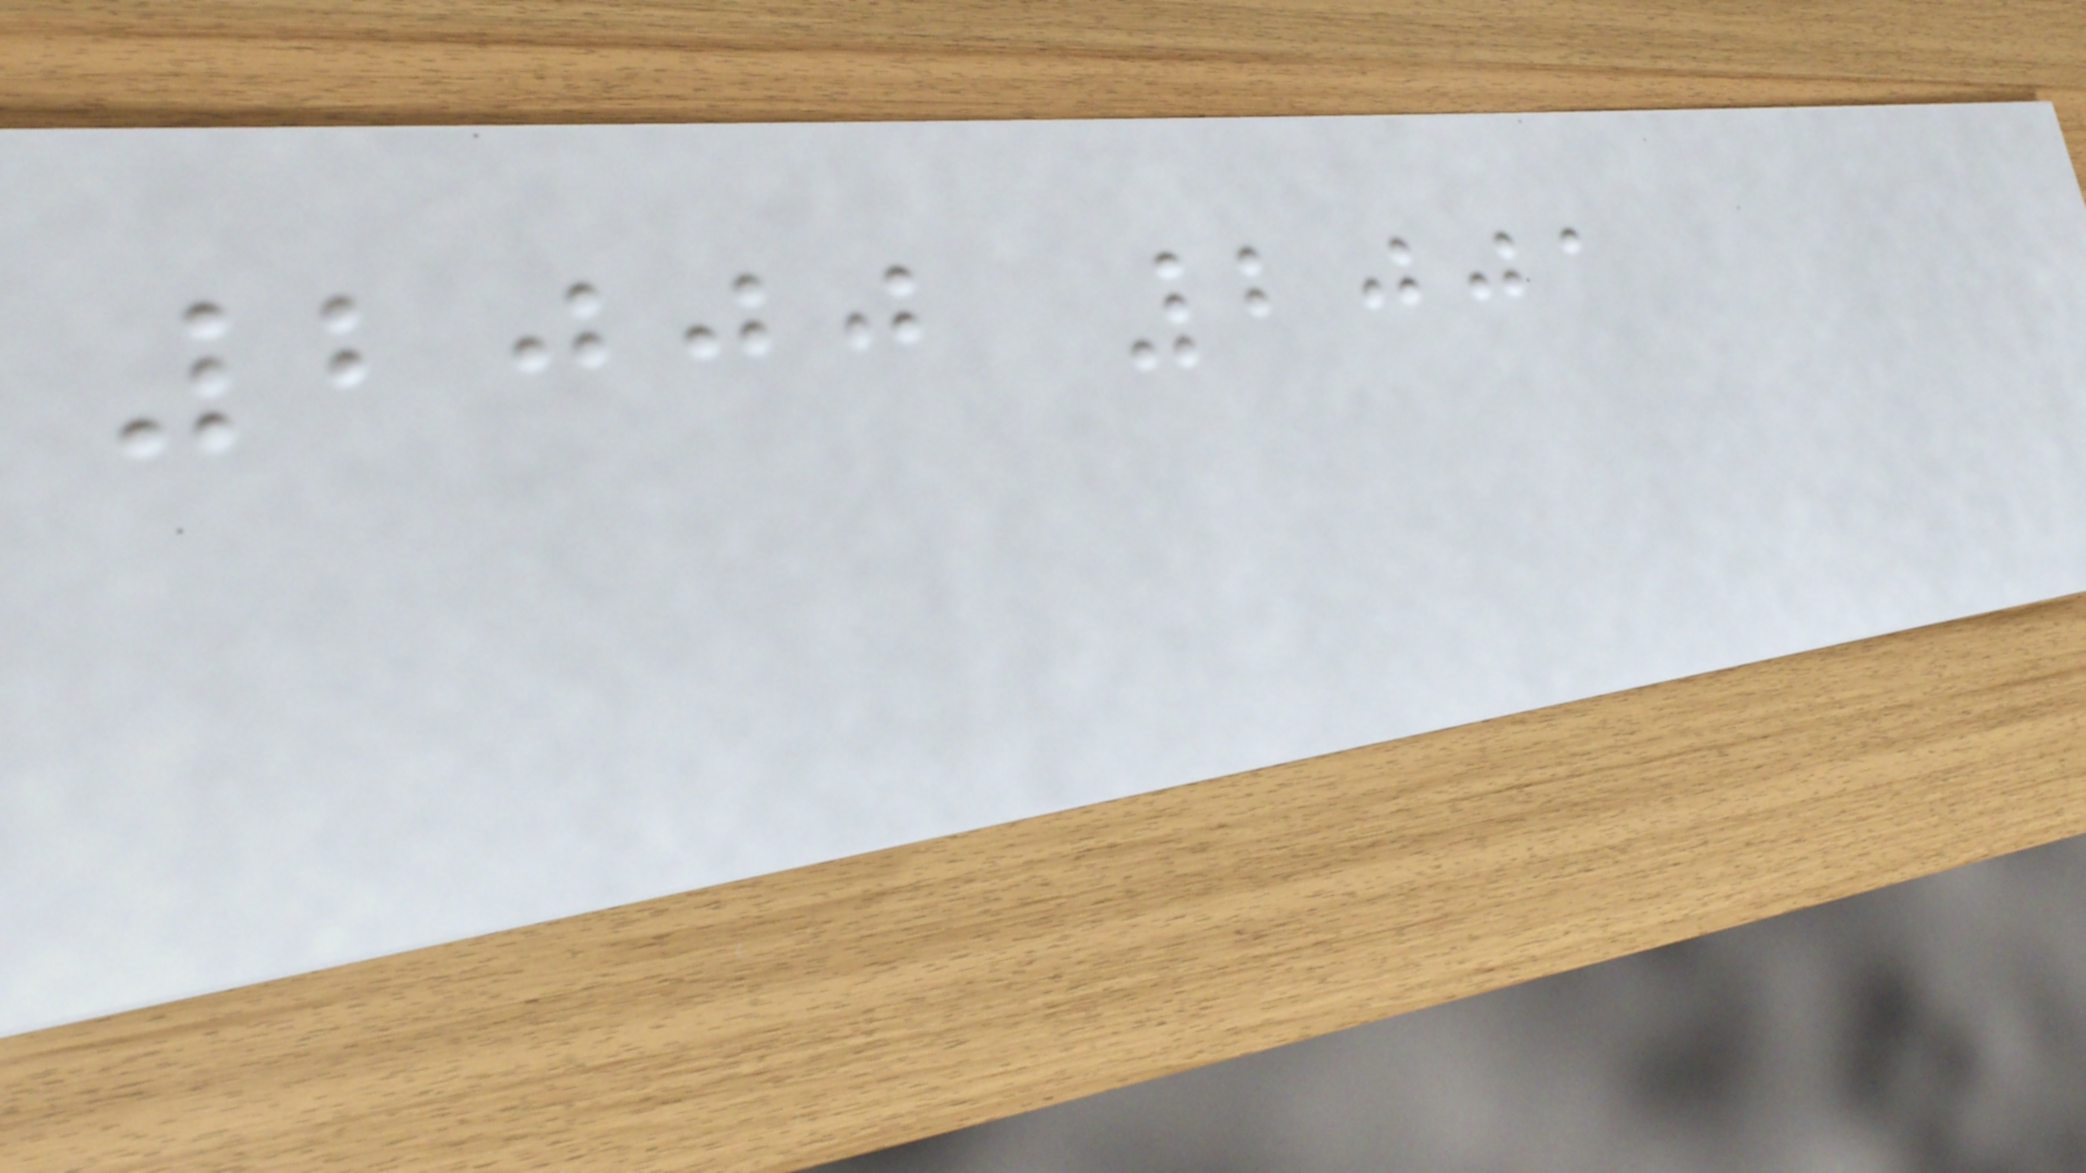2000 2001
